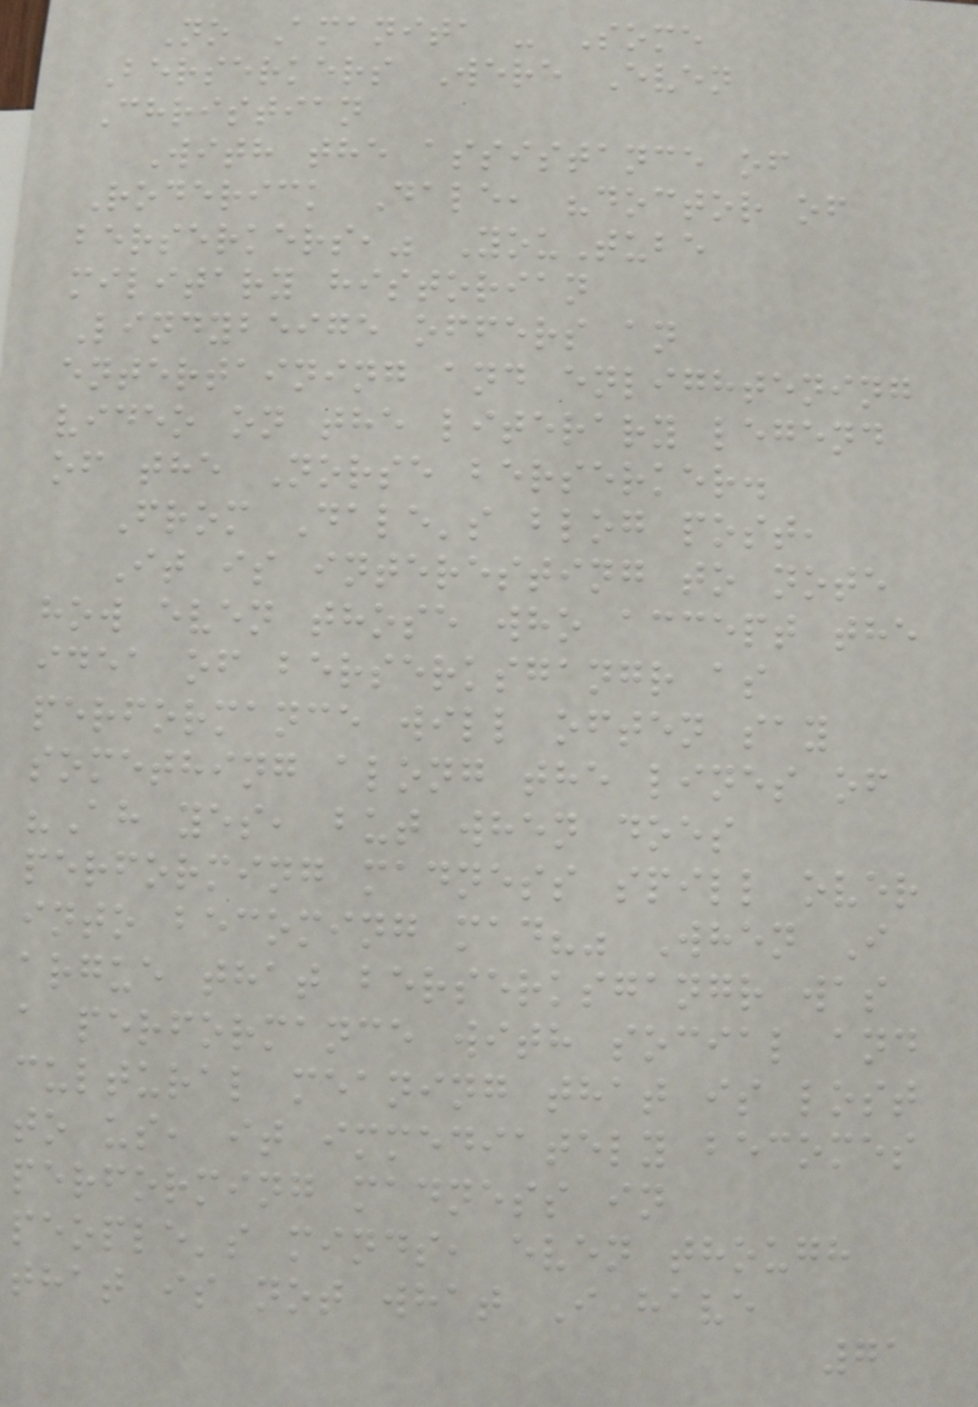No Amanita - Some
Berserkers Were Even
Christian
With the assistance of
Roderick Dale, "doctor of
berserkers," YouTube
military historian
Lindybeige offers an
entertaining and enlightening
video on the literary legend
of the Norse berserker.
From Dale's blog post,
It is interesting to note
how even those who accept the
idea of berserksgangr as
performance will often say
something along the lines of
"Ah yes, but when does
performing madness spill over
into becoming mad?" When I
argue that berserksgangr was
a performance with social and
cultural meaning that is lost
to us, it immediately becomes
performing madness in
people's minds, even though
that is not what I have
71
